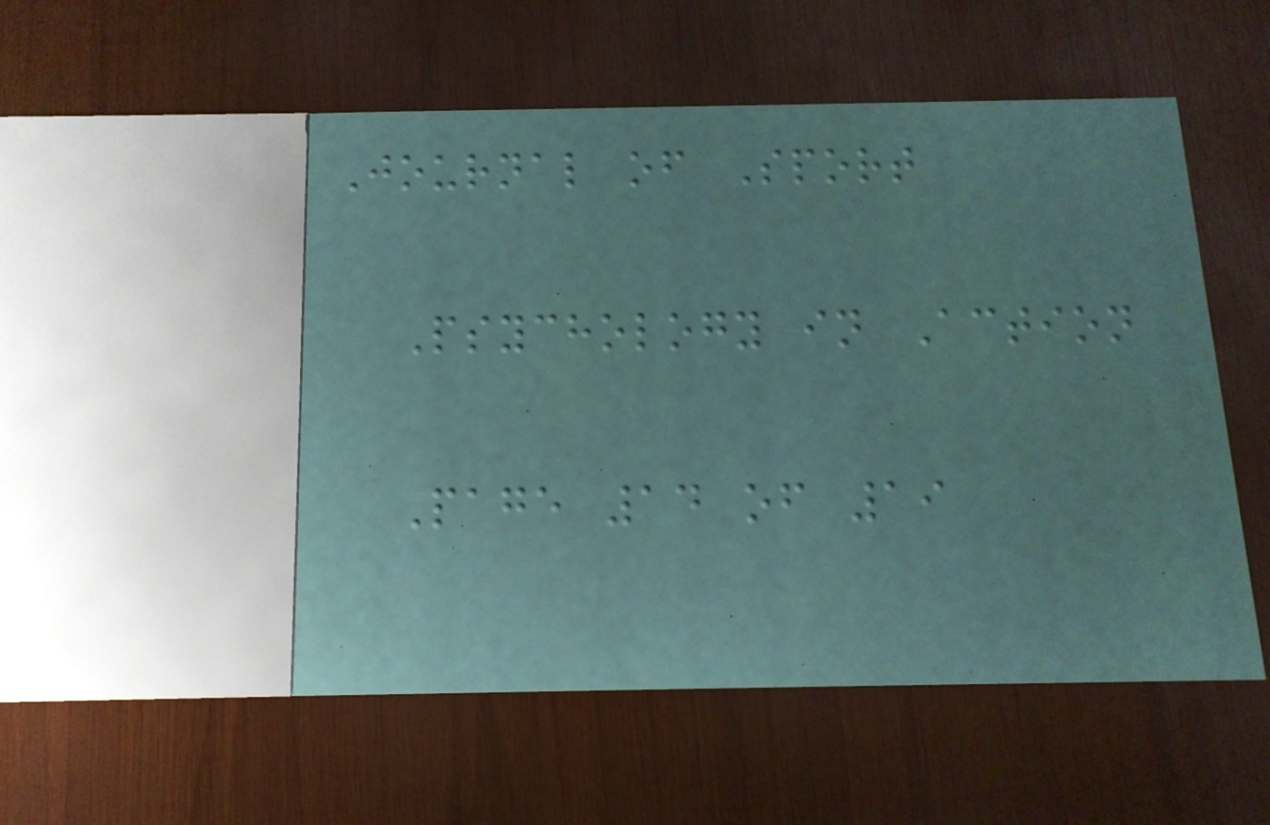Journal of Sport
Psychology in Action
Page 14 of 19
